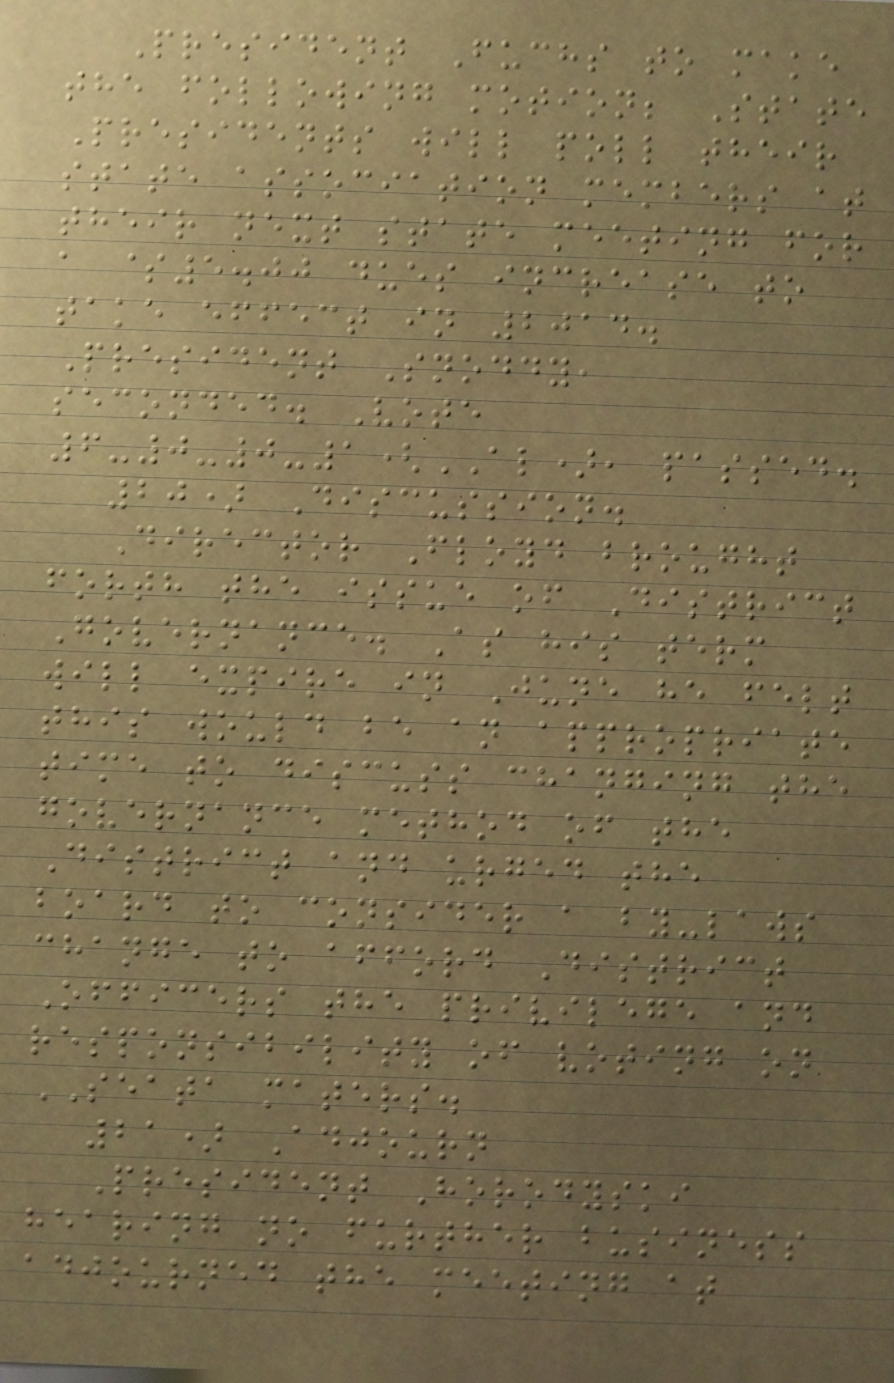President Fuchs to make
the following motion; State
Presidents will poll their
state association members at
their next state meeting for
a $5.00 dues increase to
take effect in 2014.
President Snoddy,
seconded. Vote
6-0-0-1(AL), passed.
20) Discussion.
Director Floyd brought
forth the issue of District
Governance. As his term
will expire in June he felt
this would be an appropriate
time to discuss changing the
governance method of the
District and urged the
board to consider a by-laws
change to afford District
Officers the privilege and
responsibility of voting on
SEATA maters.
21) Adjourn
President Horodyski
hearing no further business
adjourned the meeting at
